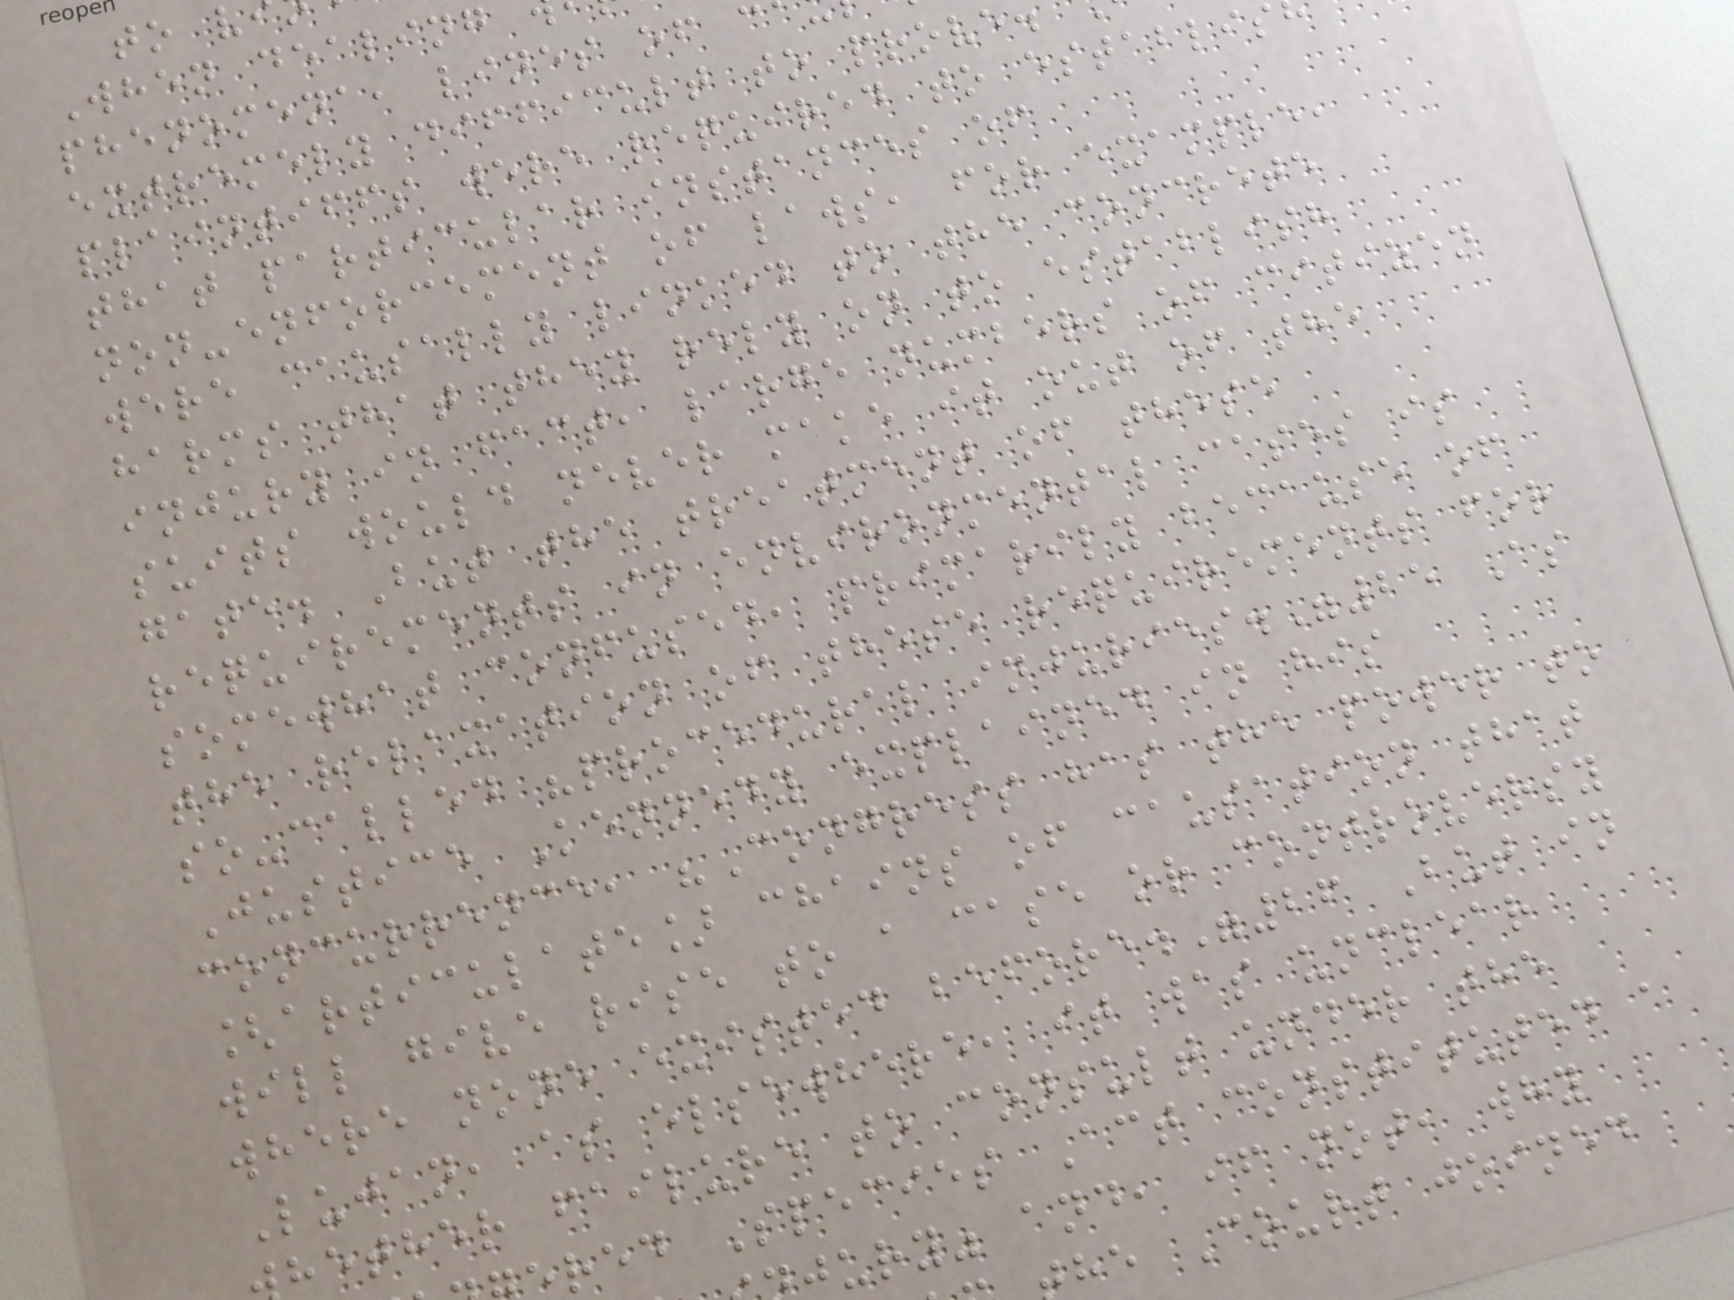When dealing
phenomena, lines of c
extremely difficult to prove
plaintiffs were required to establis
that particular instances of
non-enforcement of laws, for example,
were causally linked to the concrete
harms that they rely on to establish
injury in fact, large numbers of citizen
suits would never make it out of the
gate. But the treatment of these
requirements in environmental cases is
somewhat confused, primarily because of
the relaxation of these requirements for
so-called "procedural injuries."25 As
Justice Kennedy explained in his
concurrence, "Congress has the power to
[articulate] chains of causation that
will give rise to a case or controversy
where none existed before."26 But in
Lujan, as elsewhere, it was unclear
hether failure to consult under the
red Species Act constituted a
jury" and, if not, why
he Court joined
